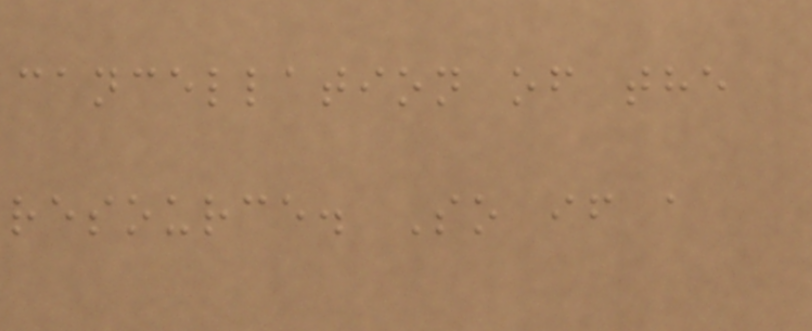cancellation of the
resource. So if a
